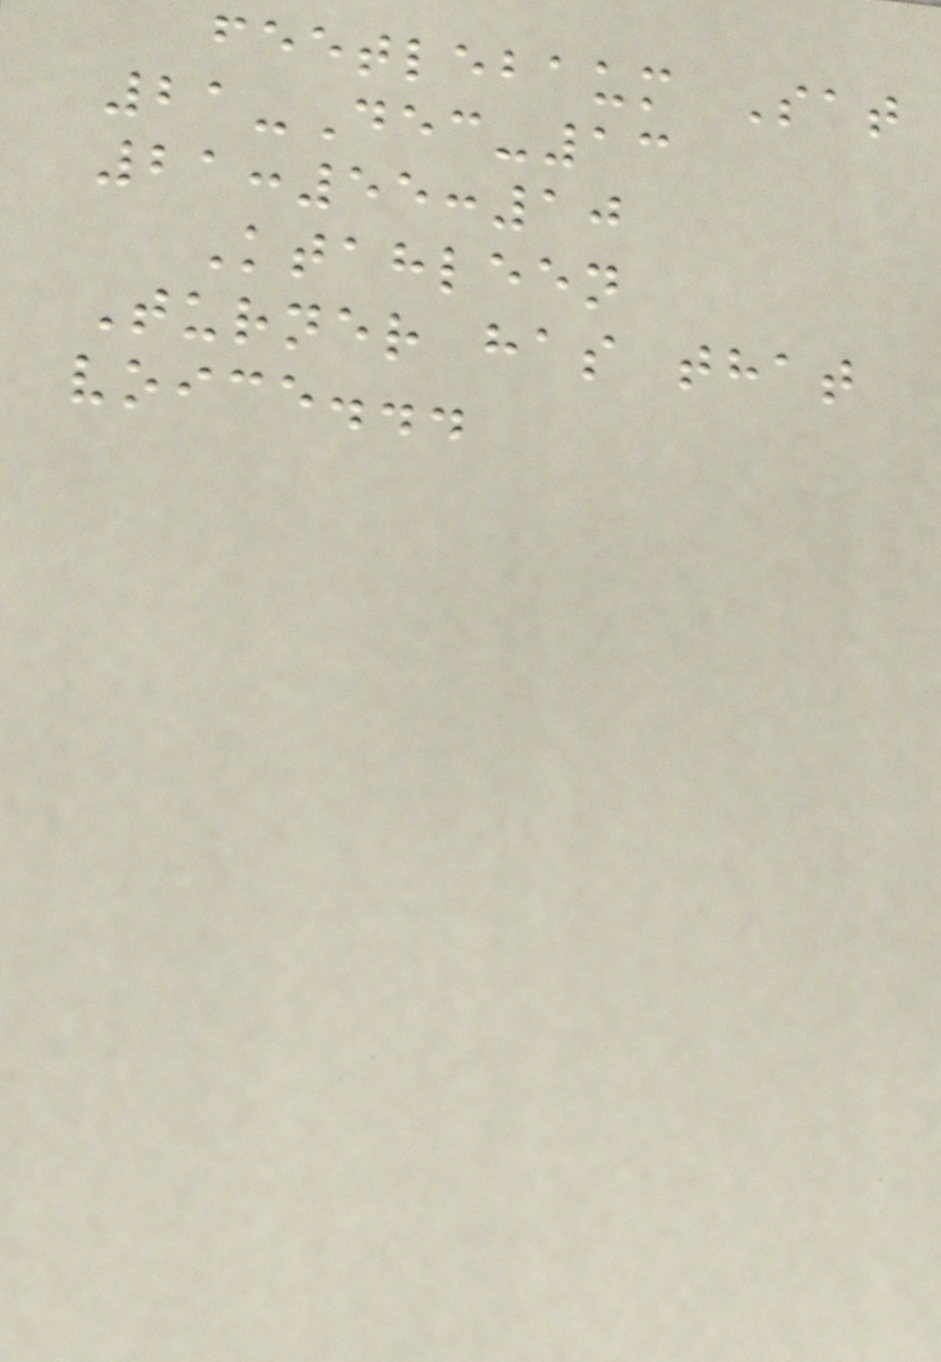feetlebaum Sat
21-Dec-13
21:55:10
Ktahleen
Turner has that
voice...
